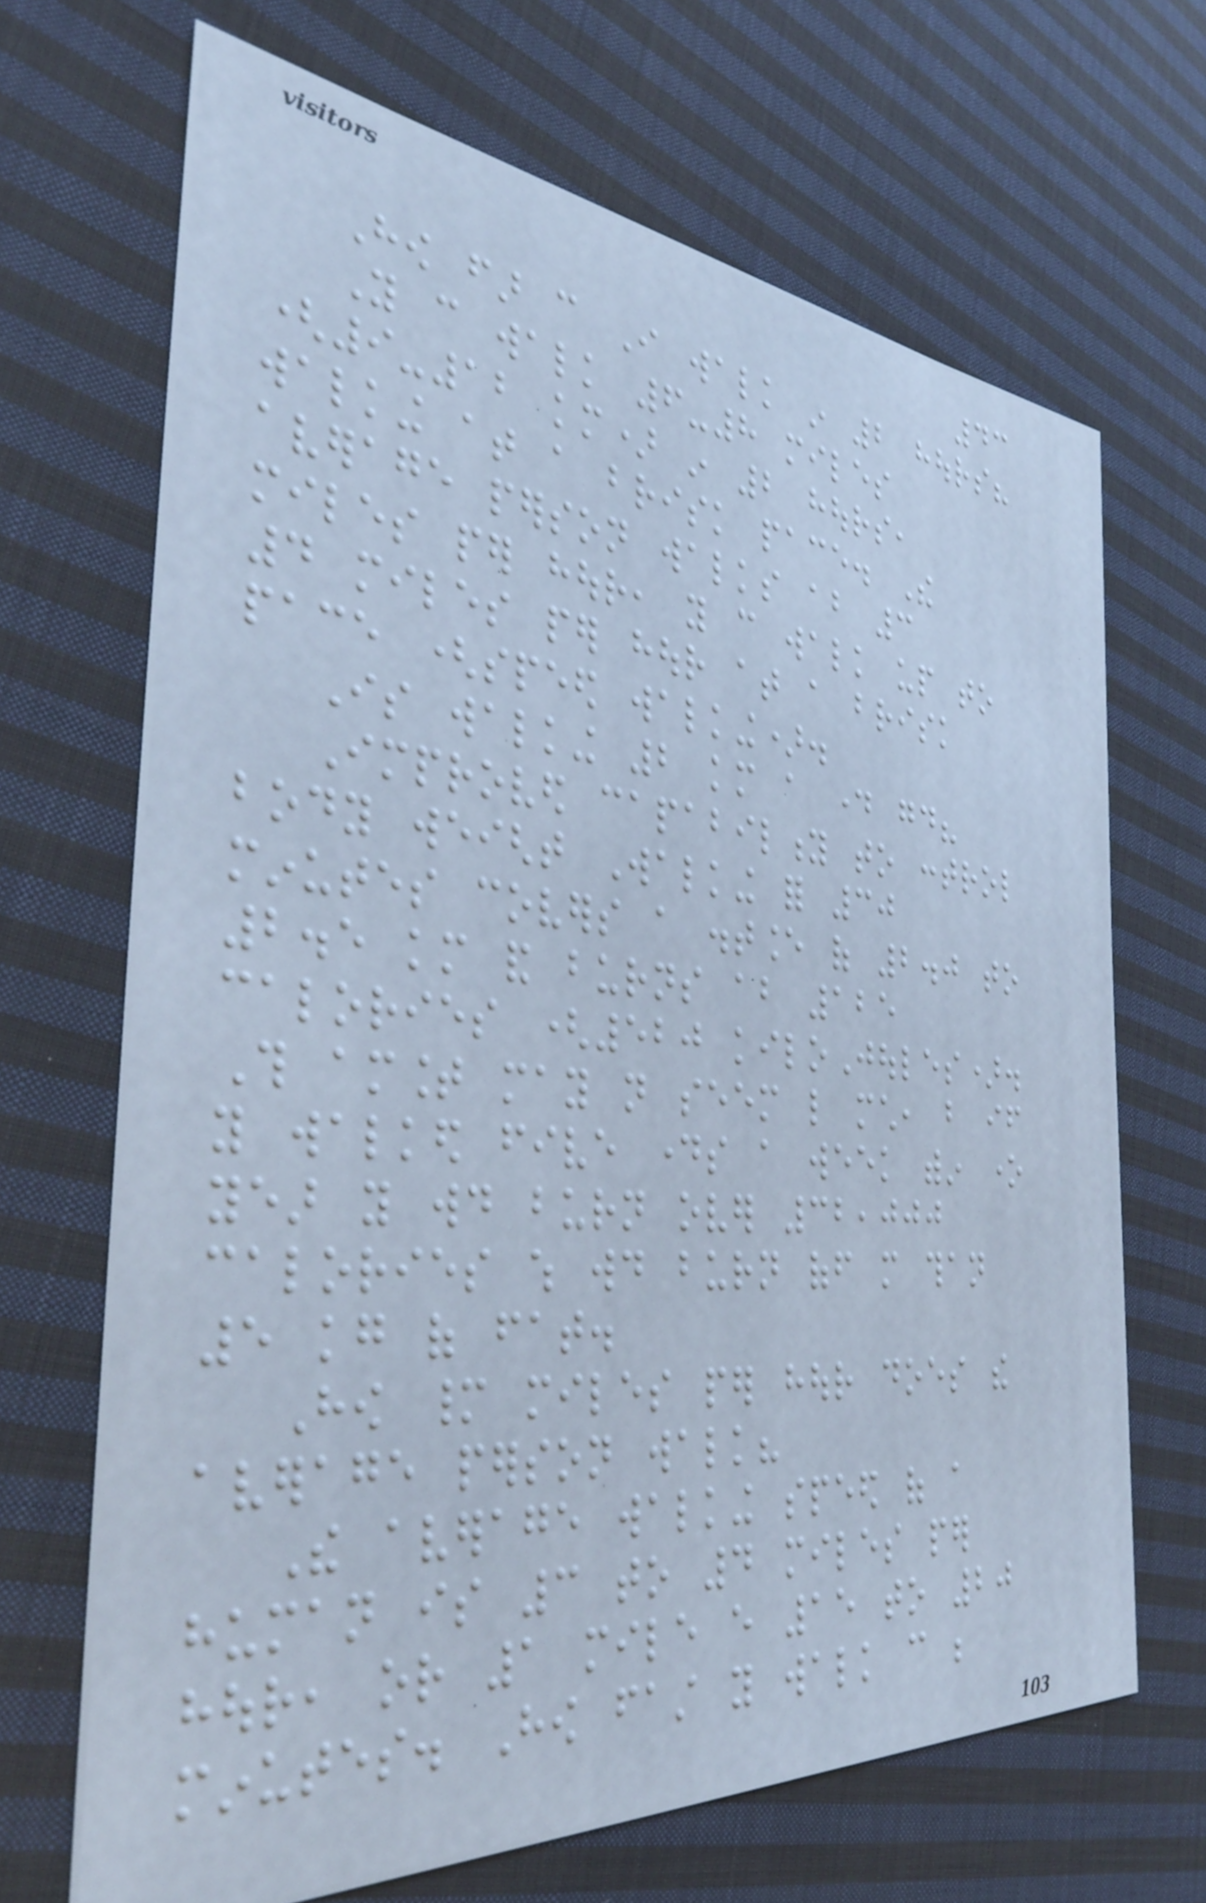43
How far can I walk in 2 hours?
You can walk 6-8 miles
(9-12 km) in 2 hours,
walking at a brisk pace. The
average person walks about 3
miles per hour, you can walk up to
4 miles per hour at a brisk
pace (speed walking).
Is walking 2 km a day good?
Improved capability to control
body weight Walking for 30
minutes covers a distance of 2.0 to
2.5 km and burns about 125
calories (520 kiloJoules).
This amount may not seem like much, but if
you walked five days a week within one
year you would burn over 32,000
calories which would burn off more than
5 kg of fat.
How many miles per hour does the
average person walk?
The average walking speed of a
human is 3 to 4 miles per
hour, or 1 mile every 15 to 20
minutes. How fast you walk can be
